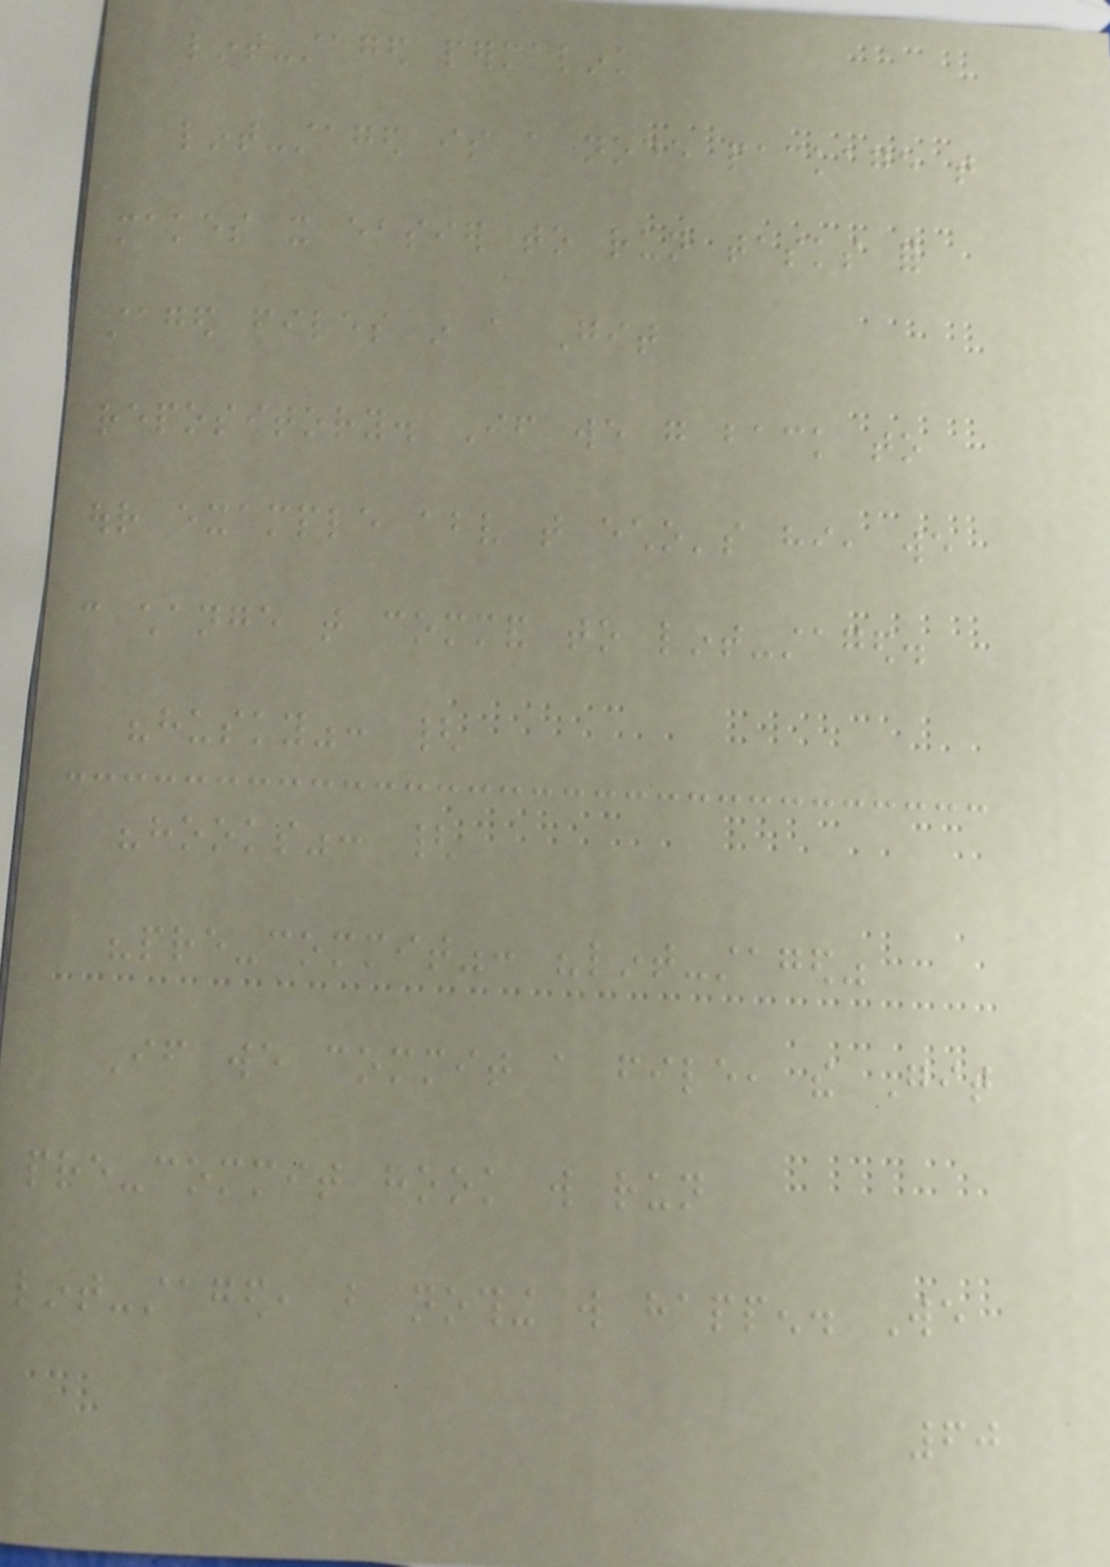lint-staged permalink
lint-staged is a node package that
makes it easier to run tasks for
staged files in a Git
repository. If we go back to
our example above that echo's hi, we
can change that command to lint-staged.
"husky": {
"hooks": {
"pre-commit": "lint-staged"
If we commit a file, the Git
pre-commit hook will run
lint-staged, but nothing will happen. We
60
